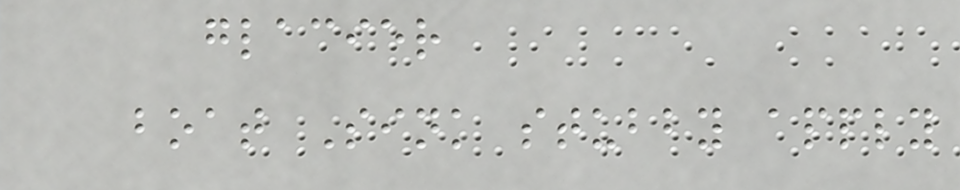glacier
boat Sink stubby apply
